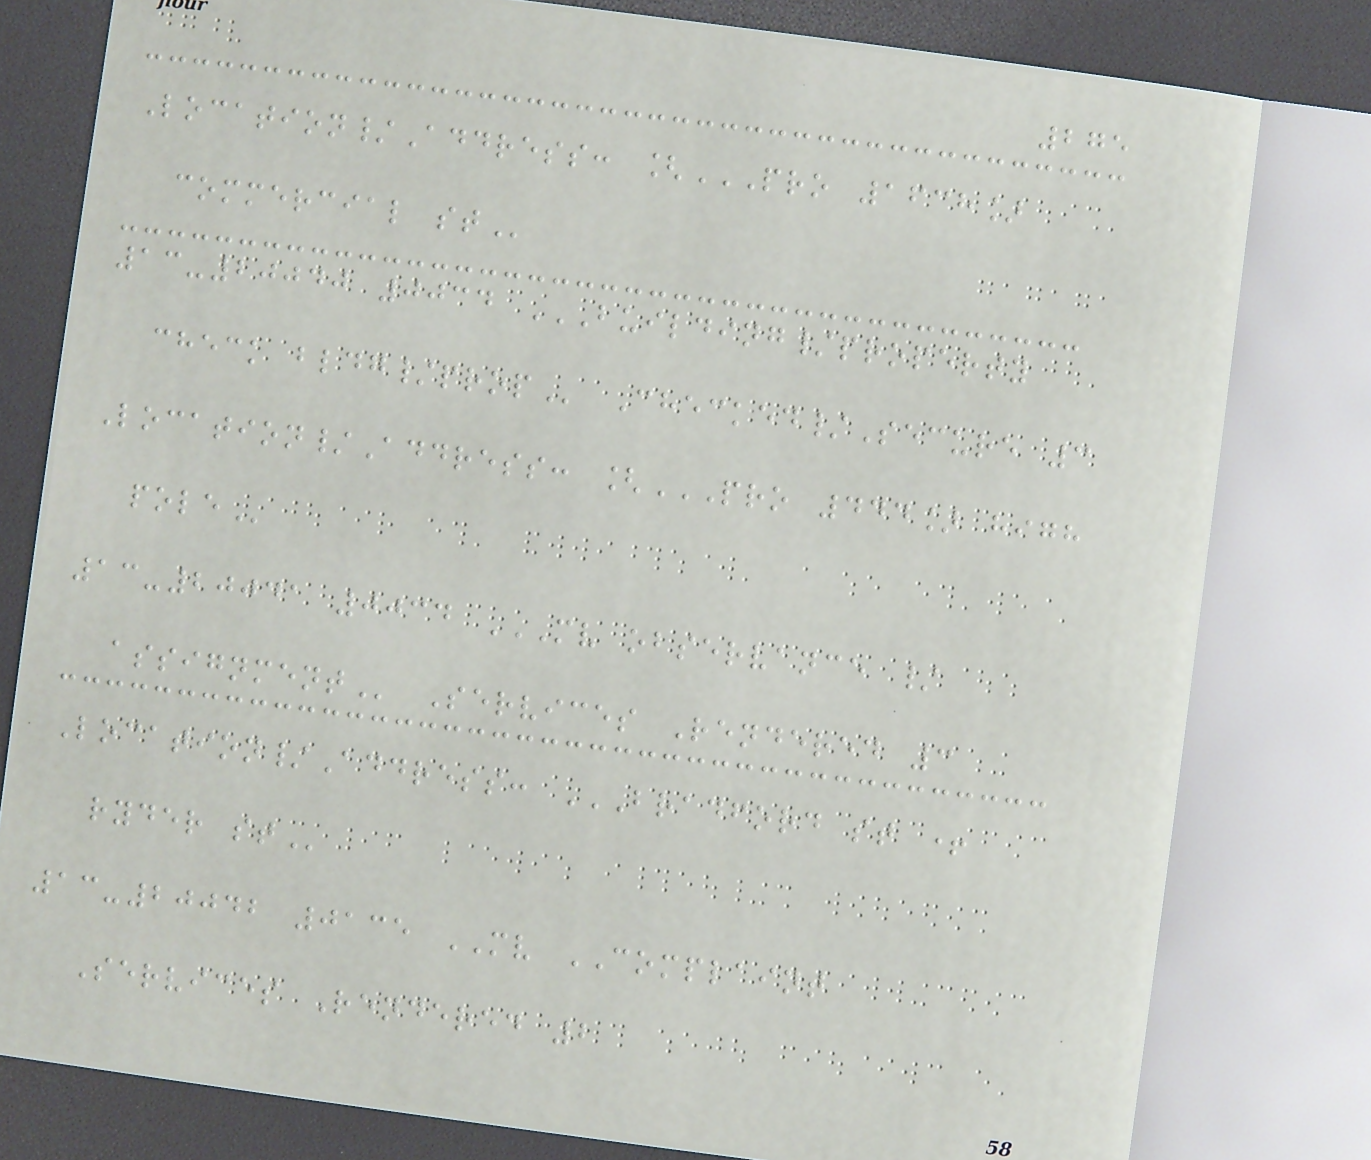275
Location/Address: [PRO 1638]
COMMERCIAL ST
13-20040 0034 BUILDING/PROPERTY
CHECK BLDG/PROP Checked/Secure 3
Location/Address: [PRO 444] HIGH
POLE
13-20041 0034 MV OBSERVANCE /
ASSIGNMENT Services Rendered 3
Location/Address: BRADFORD ST +
RYDER ST
13-20042 0135 MV COMPLAINT
Services Rendered 2
